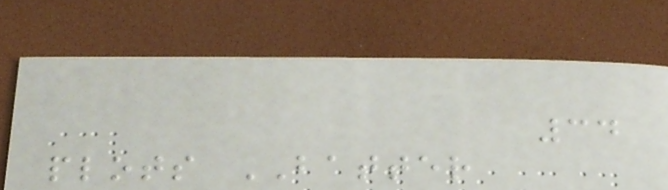34
plots BATTER
